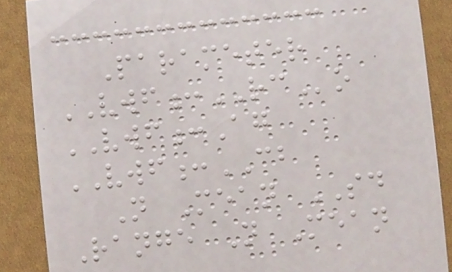Parameter
VWF:RCo
VWF:Ag
VWF:CB
N Mean SD
Range N Mean
